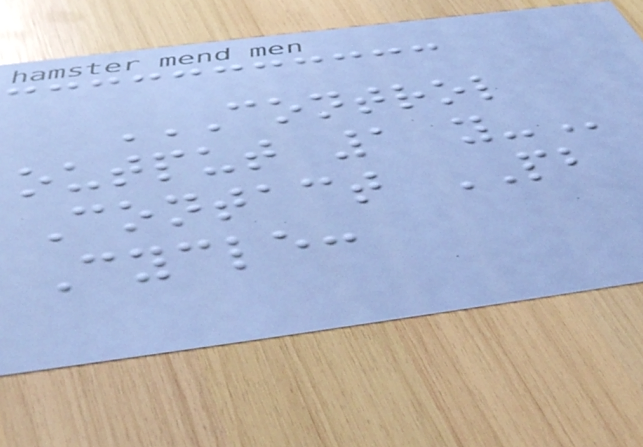CONTROL
OUTPUT 1 Y-
Contact PB
Cycle:
